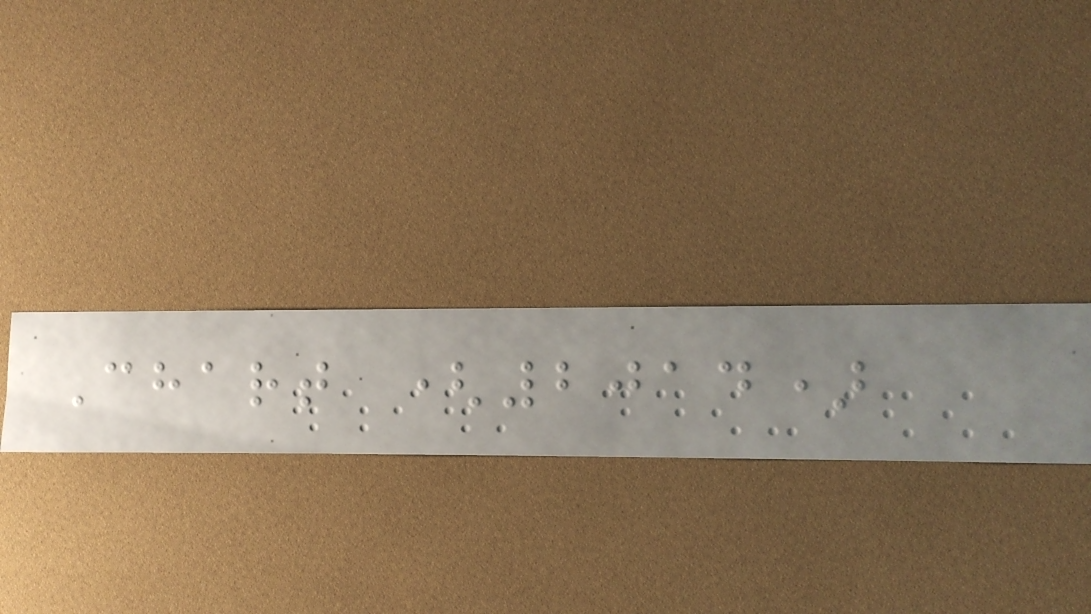Chart (2014)
